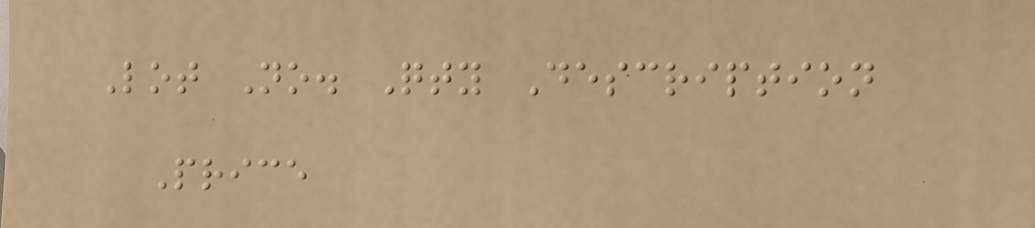Lot No. Qty Description
Price
